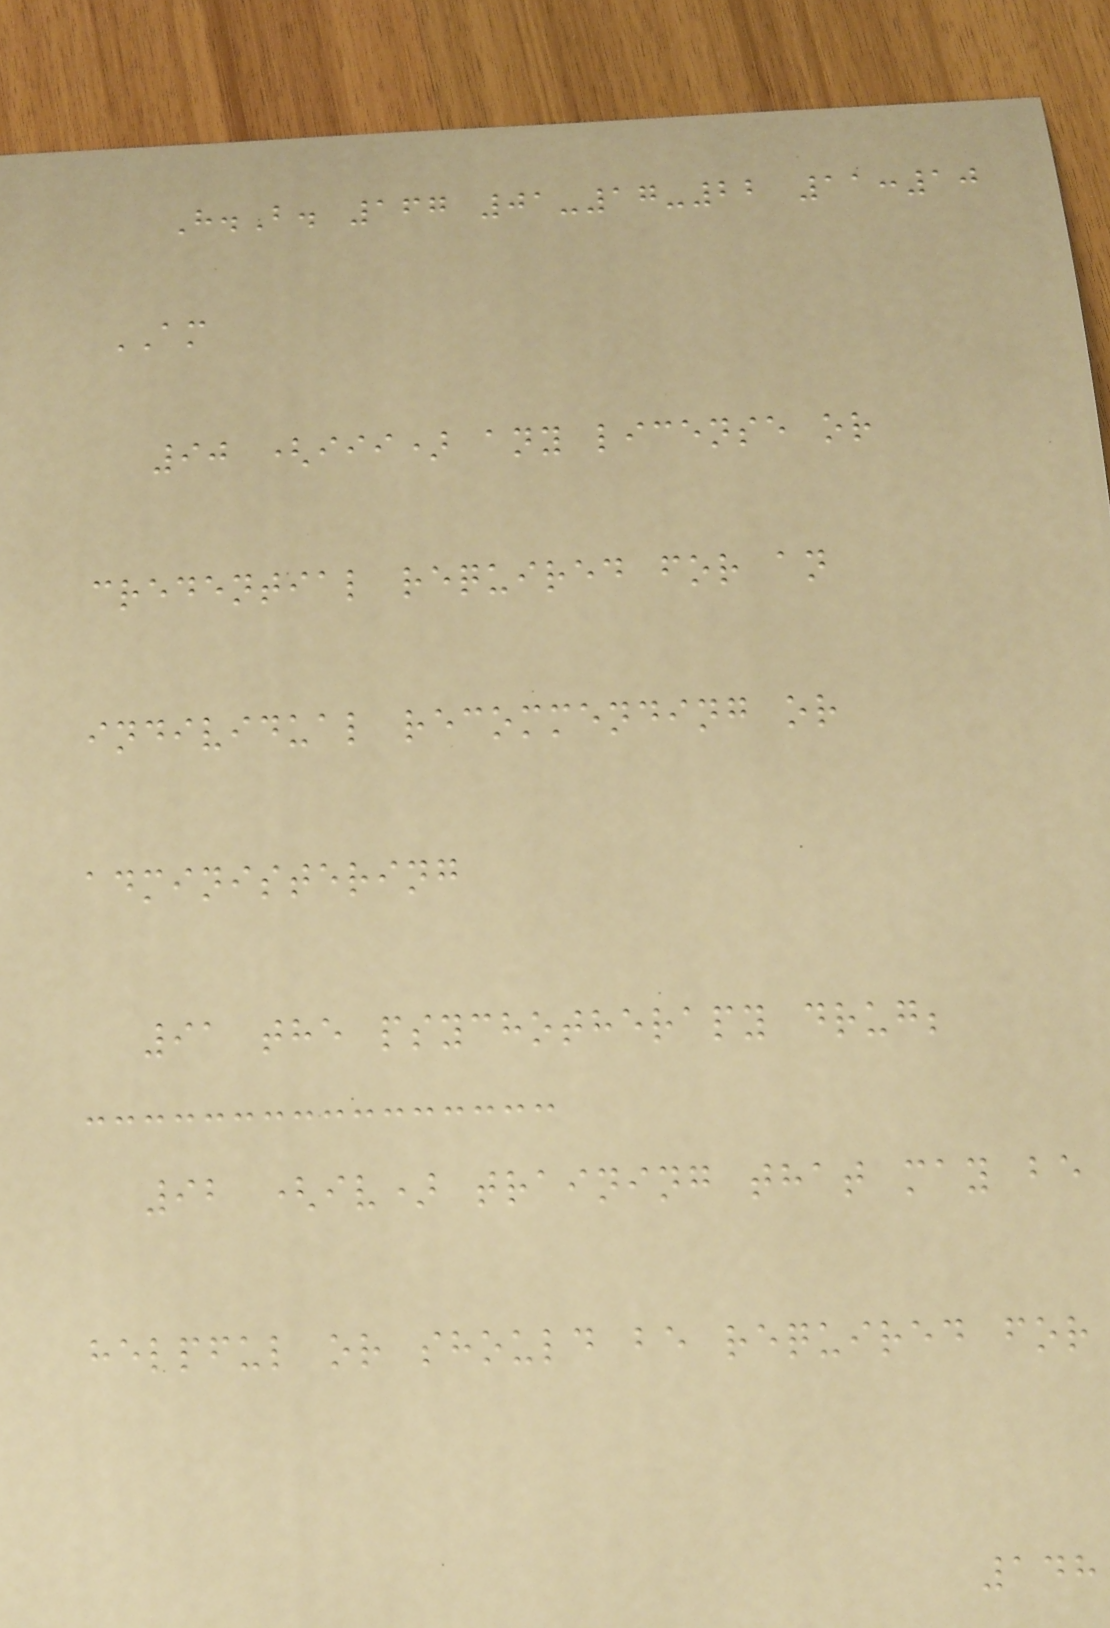H.B. 167 01-17-22 11:10
AM
90 (iii) any license or
credential required for an
individual recommending or
administering
91 the psychotherapy drug;
92 (iv) training that may be
helpful or should be required for
148
